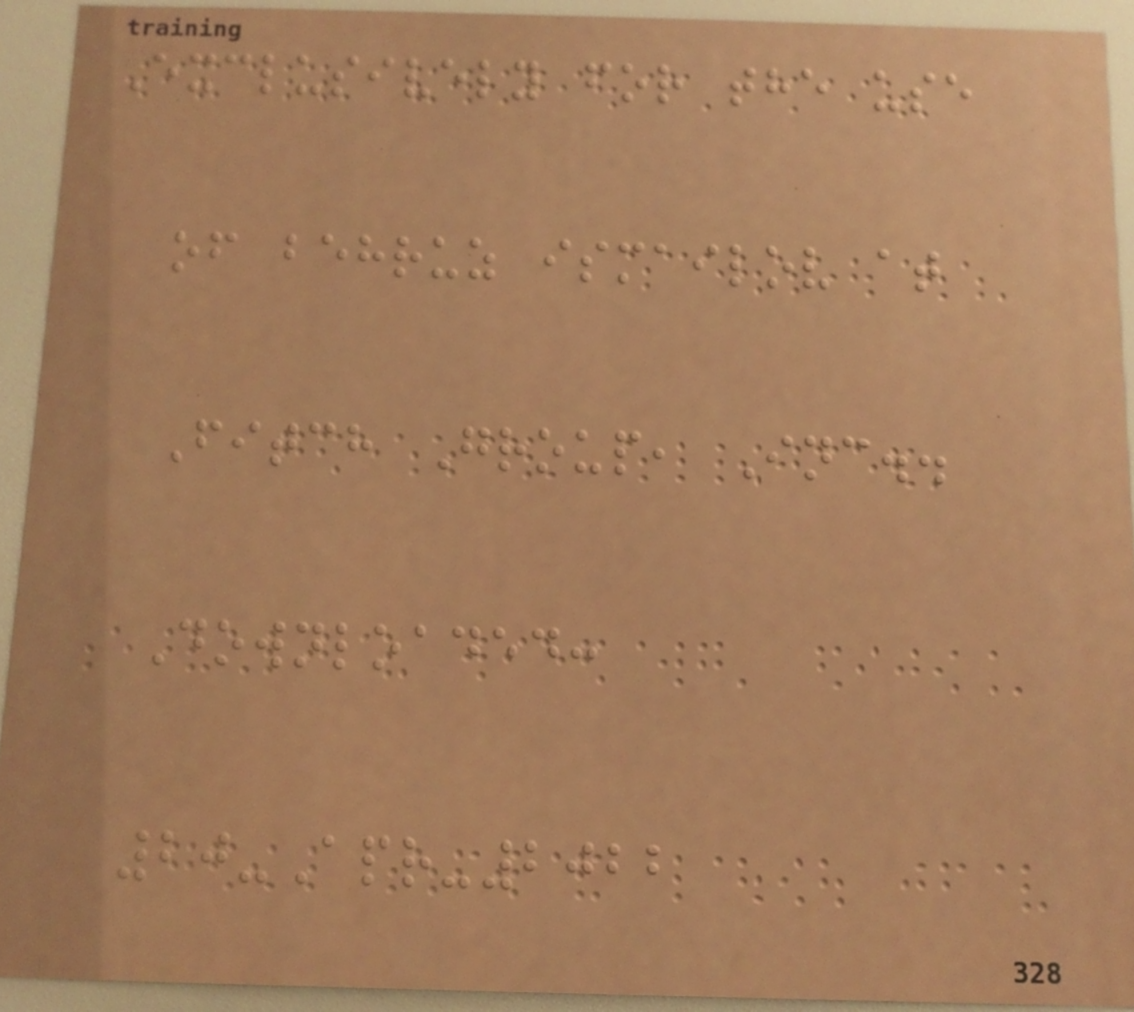Exclusively for the use
of behruz ismailov at
Fitch Group, Inc..
Downloaded:
20-Apr-2022
